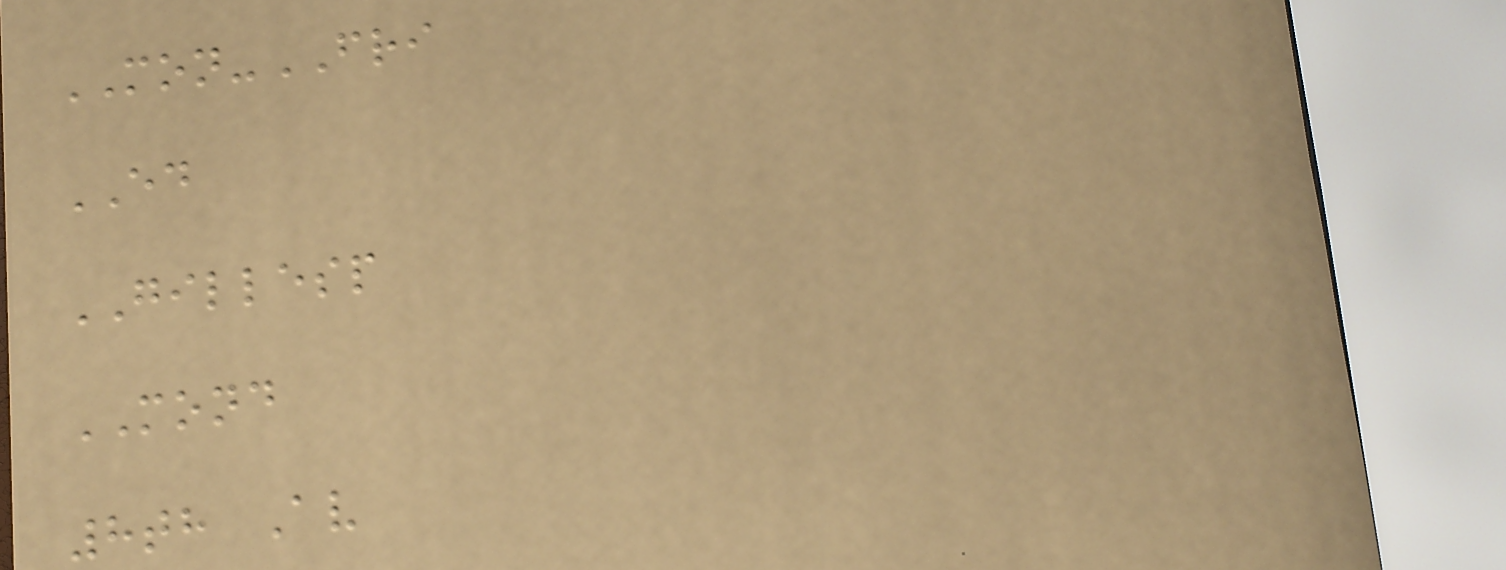MON-FRI
ED
GILLESP
MOND
8th Av
